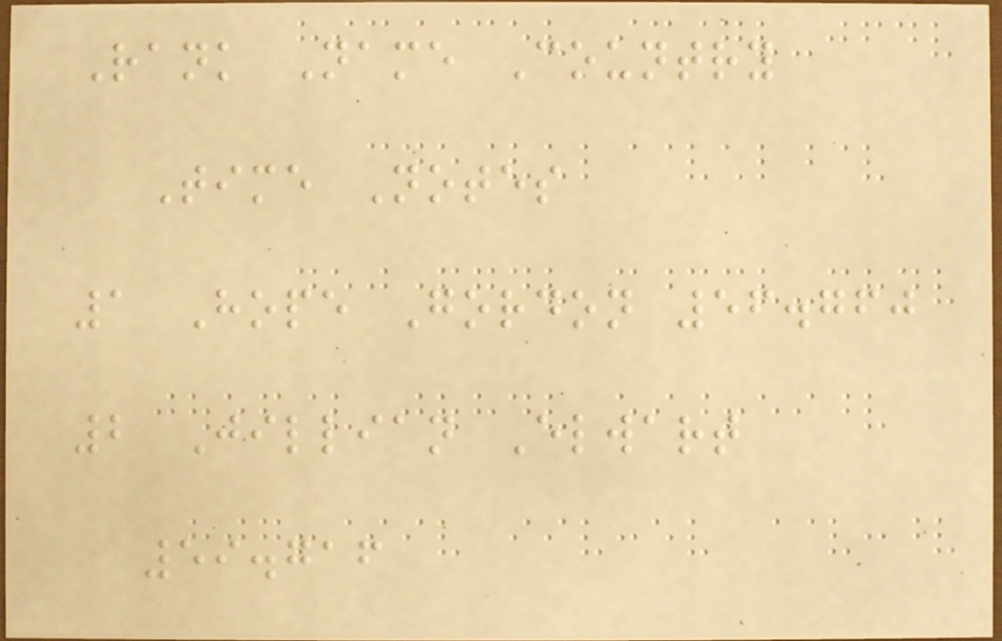Rank Name Country
Time Notes
1 Hope Gordon 56.760
2 Jillian Elwart
59.716
